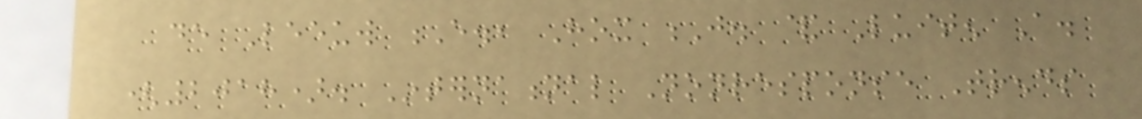de Leeuw E., Hox J. & Luiten A.
(2018). International Nonresponse Trends
